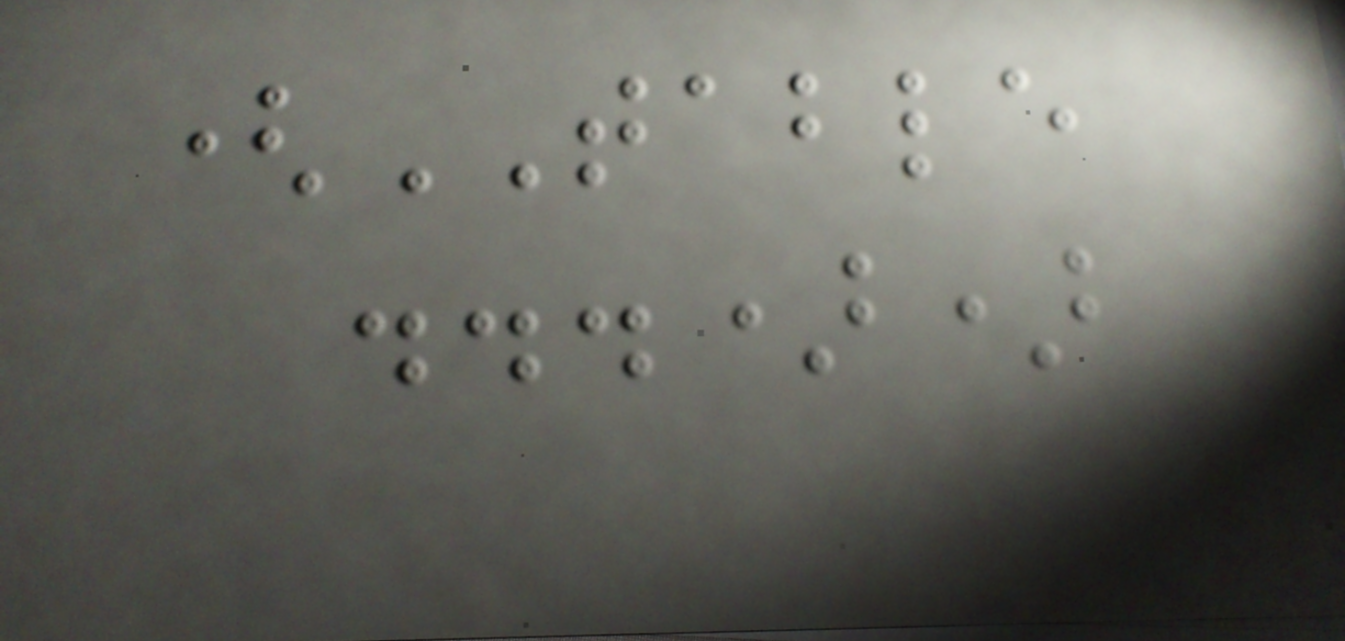(TABLE
...))
